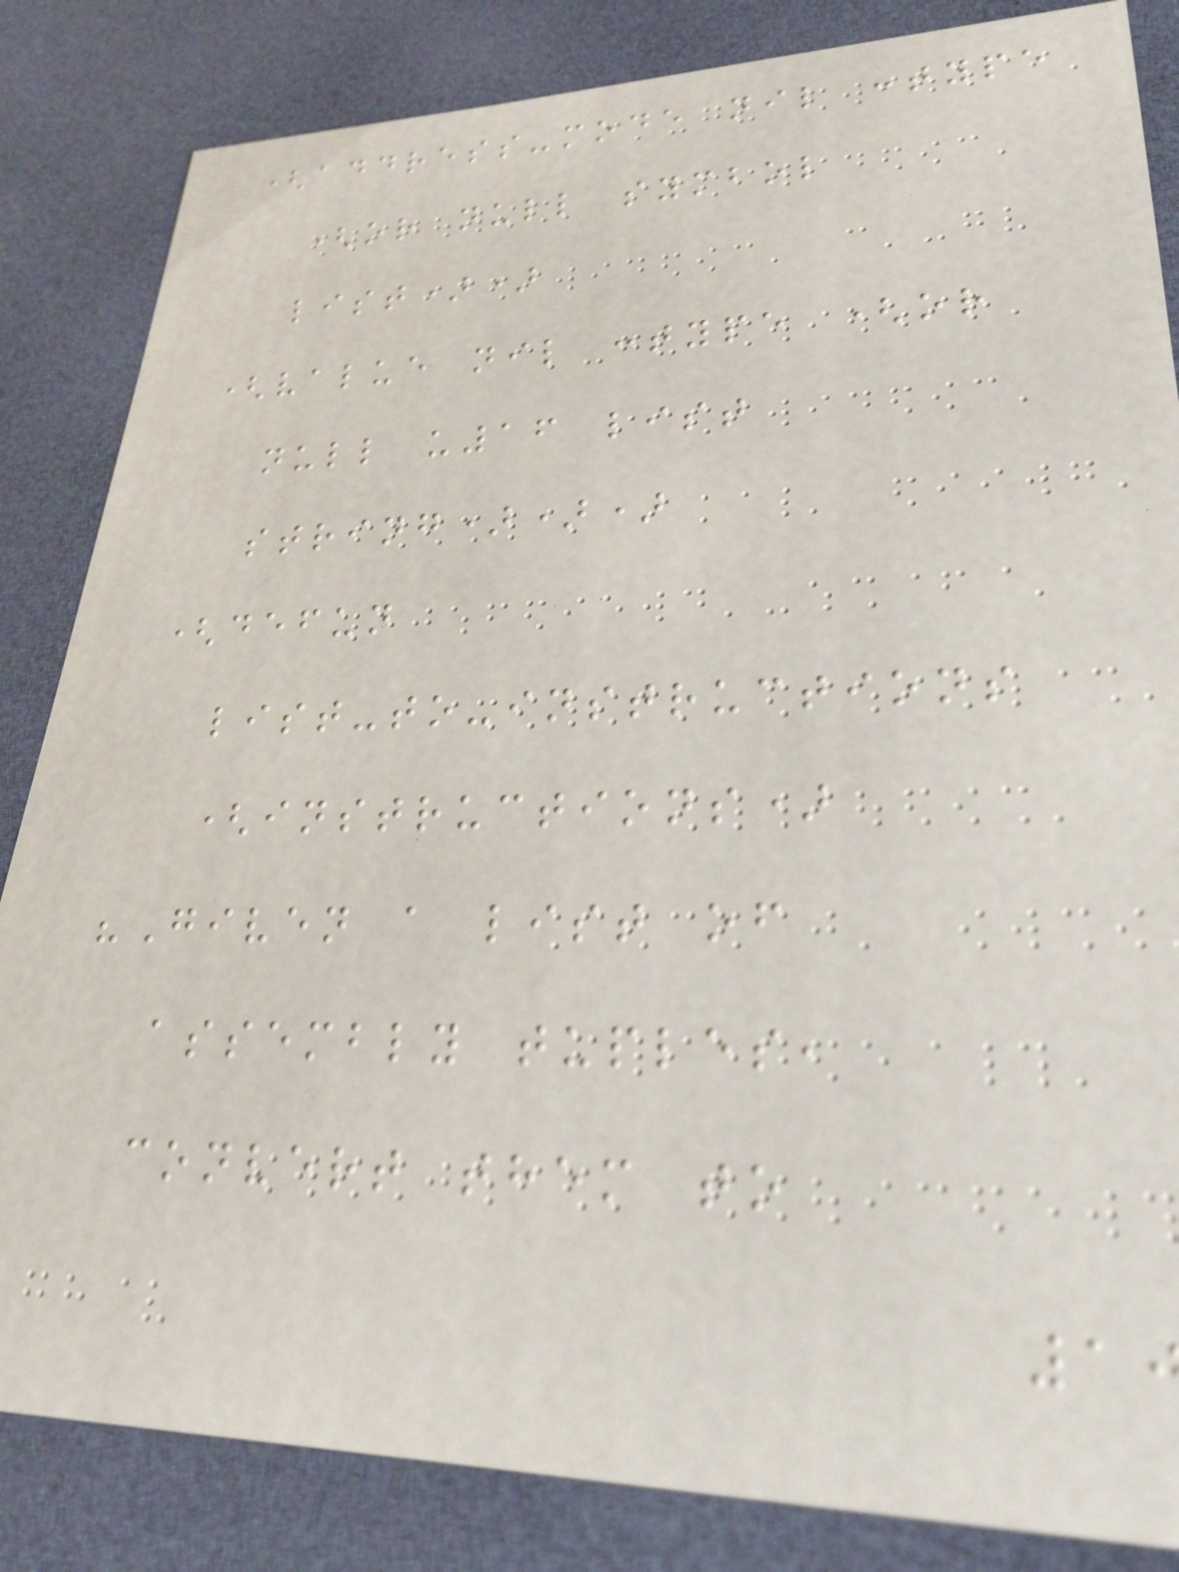(address-mode nil :type
(or null symbol
list))
(value nil :type (or
null u16 list
string)))
(defun
list-to-instructions
(instructions)
"Given a list of
assembly tuples,
convert them to
